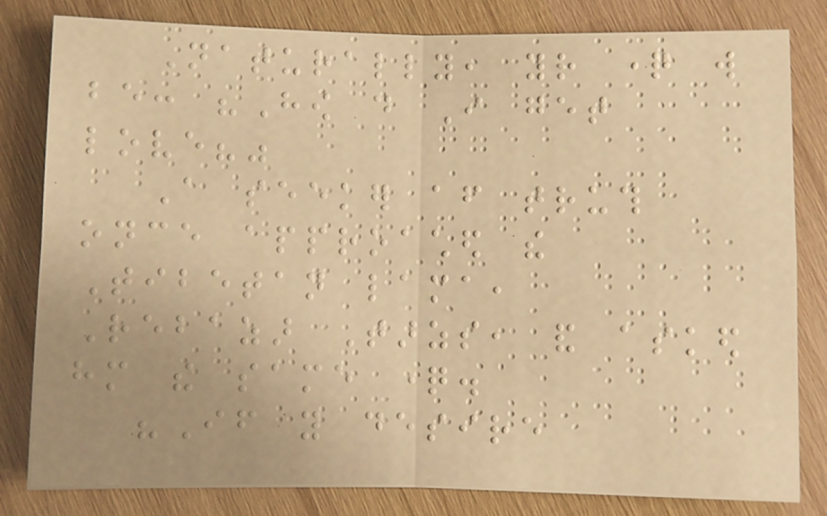Naturally, your question will
be: "How do I get
love?"
A seeker after truth
once approached the
Tibetan lama,
Rebazar Tarzs, and asked
him the same question.
"If you desire
